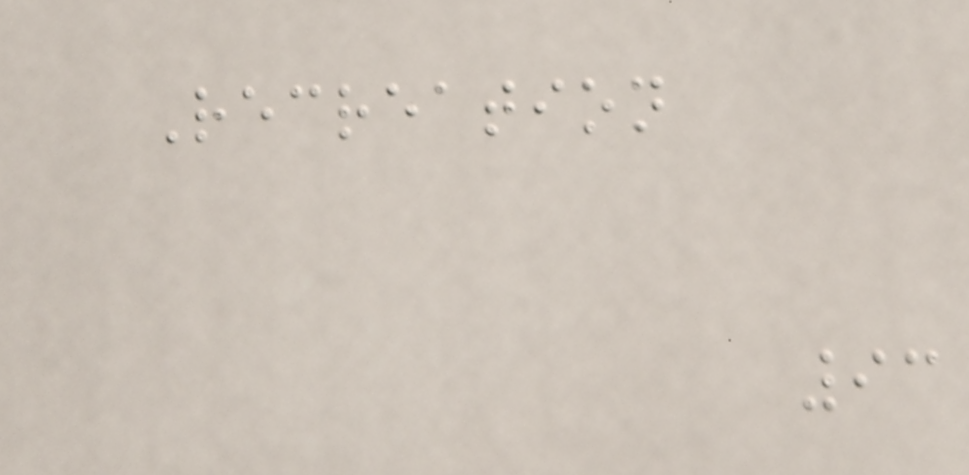Recreation
93
